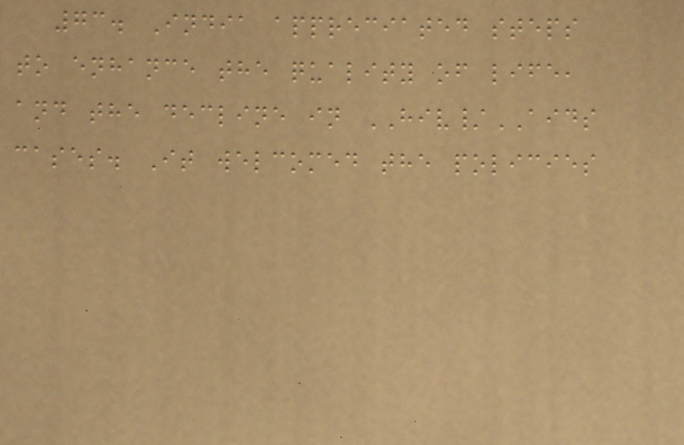73. India appreciated steps
to enhance the quality of life,
and the decline in HIV/AIDS
cases. It welcomed the policies
